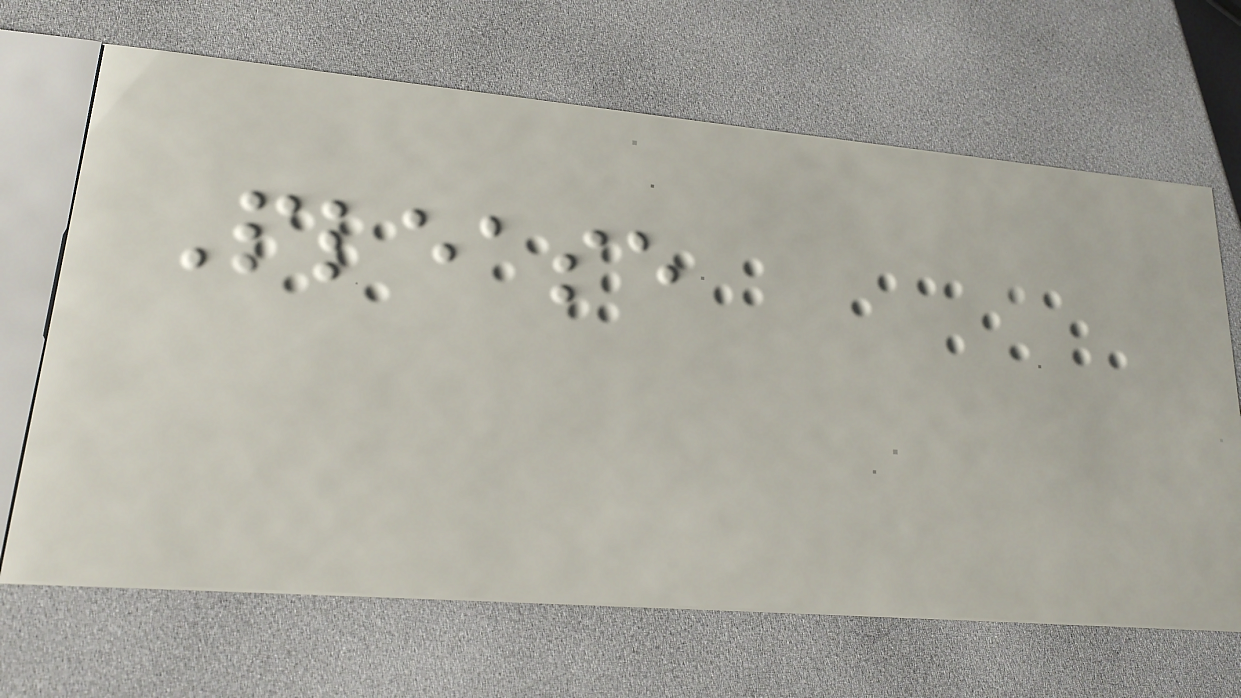Please
